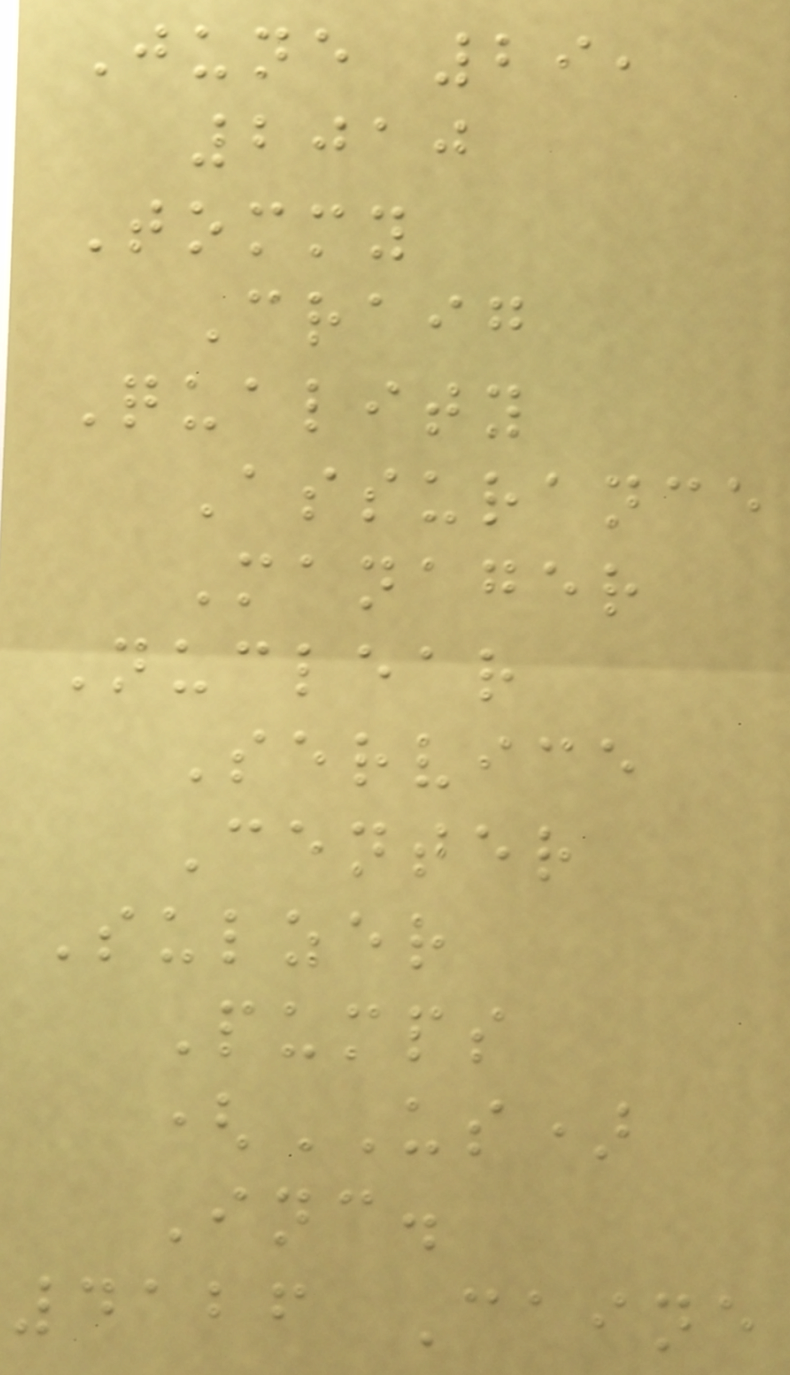June 29,
2010
Tommy
Craig
Quality
Assurance
Manager
Nuclear
Service
Center
Sulzer
Pumps
(US)
Inc.
4126 Caine
